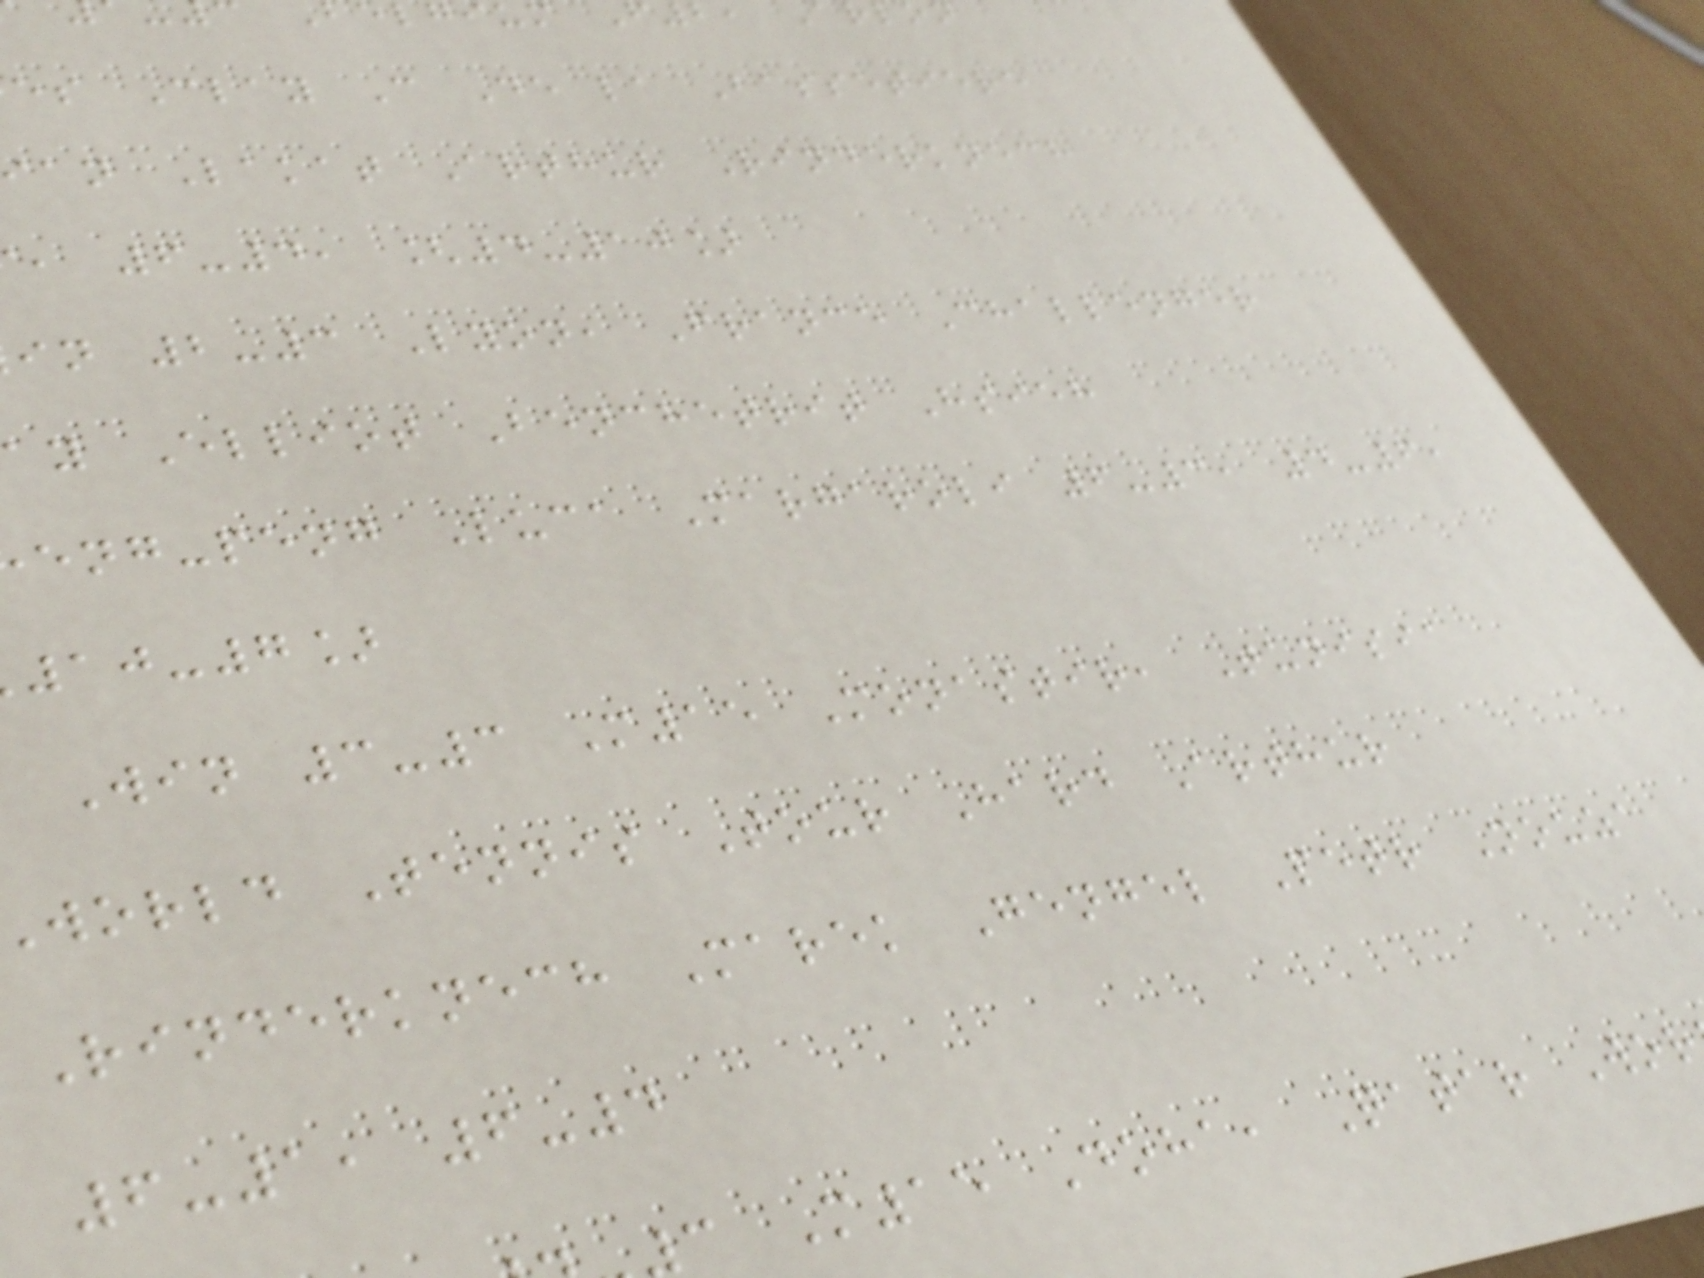lgium F2,
es Clay C De la Bassetiere
an Lakat Arthur Rinderknech
, 6-4, [4-10]
in 2-3 Lyon, France Challenger
ay Elliot Benchetrit Hsieh
eng-peng Luca Margaroli 6-3, 4-6,
10-7]
Win 3-3 M15 Monastir, Tunisia
world Tennis Tour Hard Arthur
Rinderknech Marek Gengel Petr Nouza
6-1, 6-4
c M15 Doha, Qatar Wor
